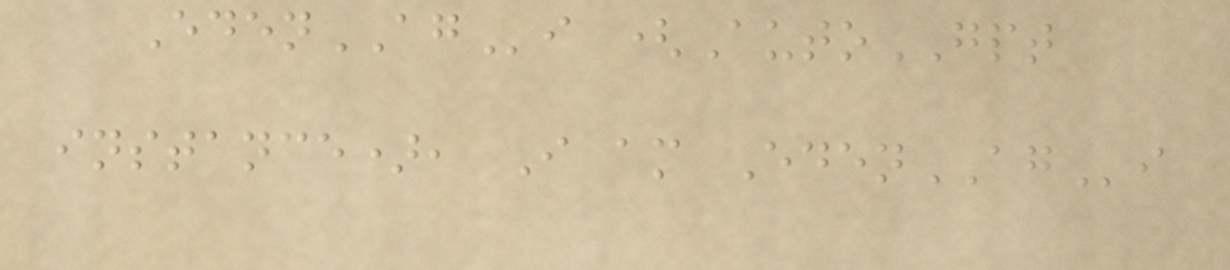EdenAGi (AutoGPT
instance), I am EdenAGi
